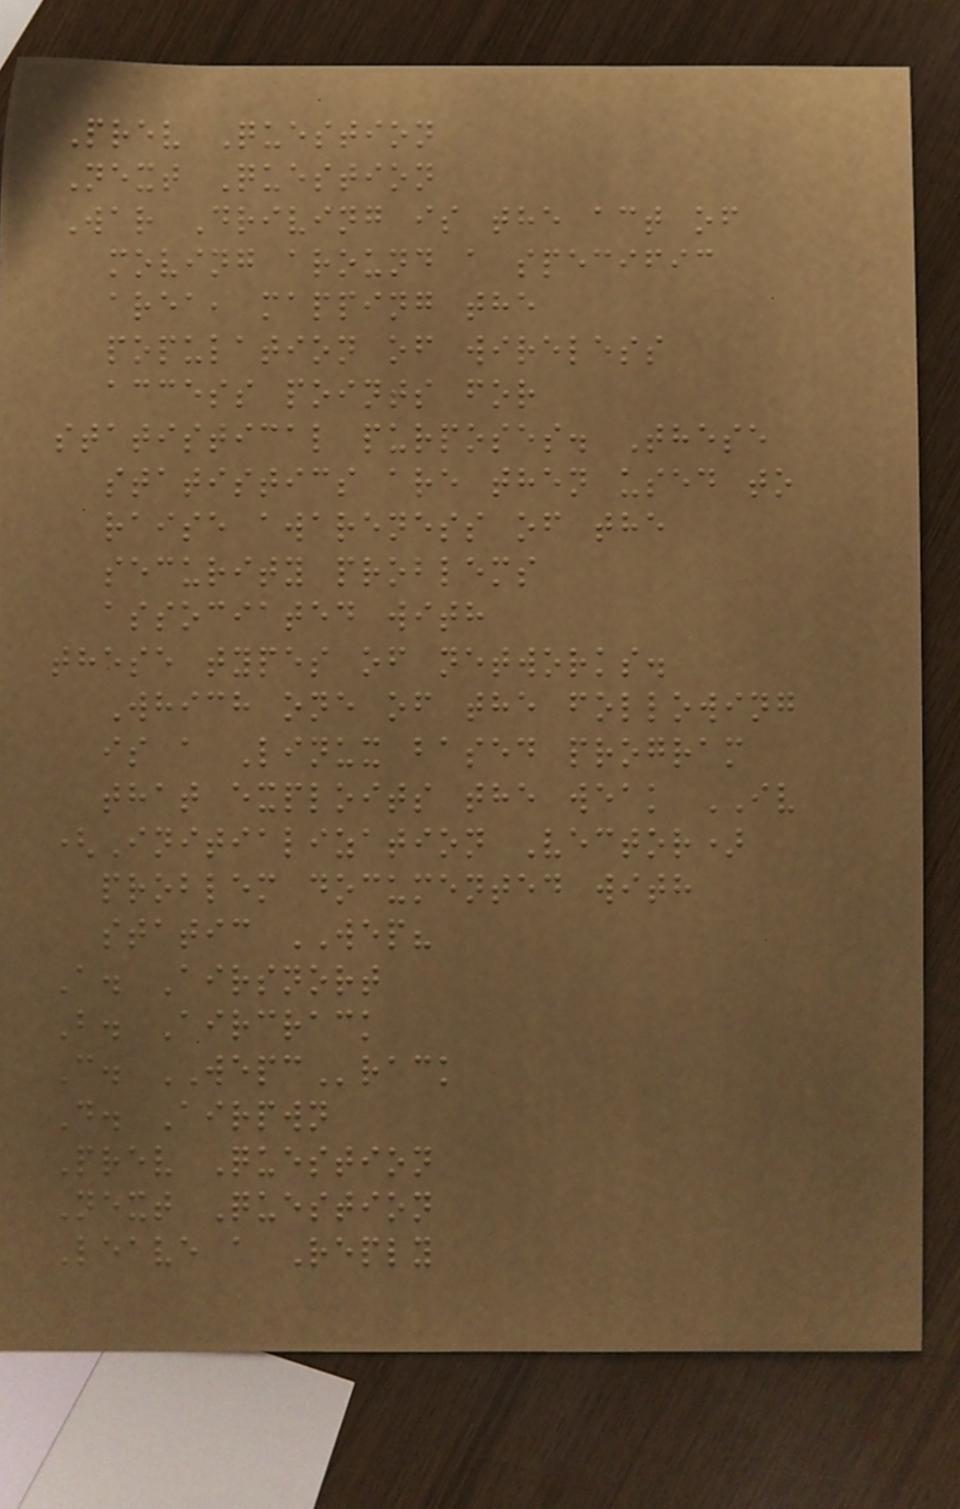Prev Question
Next Question
War Driving is the act of
moving around a specific
area, mapping the
population of wireless
access points for
statistical purposes. These
statistics are then used to
raise awareness of the
security problems
associated with
these types of networks.
Which one of the following
is a Linux based program
that exploits the weak IV
(Initialization Vector)
problem documented with
static WEP?
A. Airsnort
B. Aircrack
C. WEPCrack
D. Airpwn
Prev Question
Next Question
Leave a Reply
